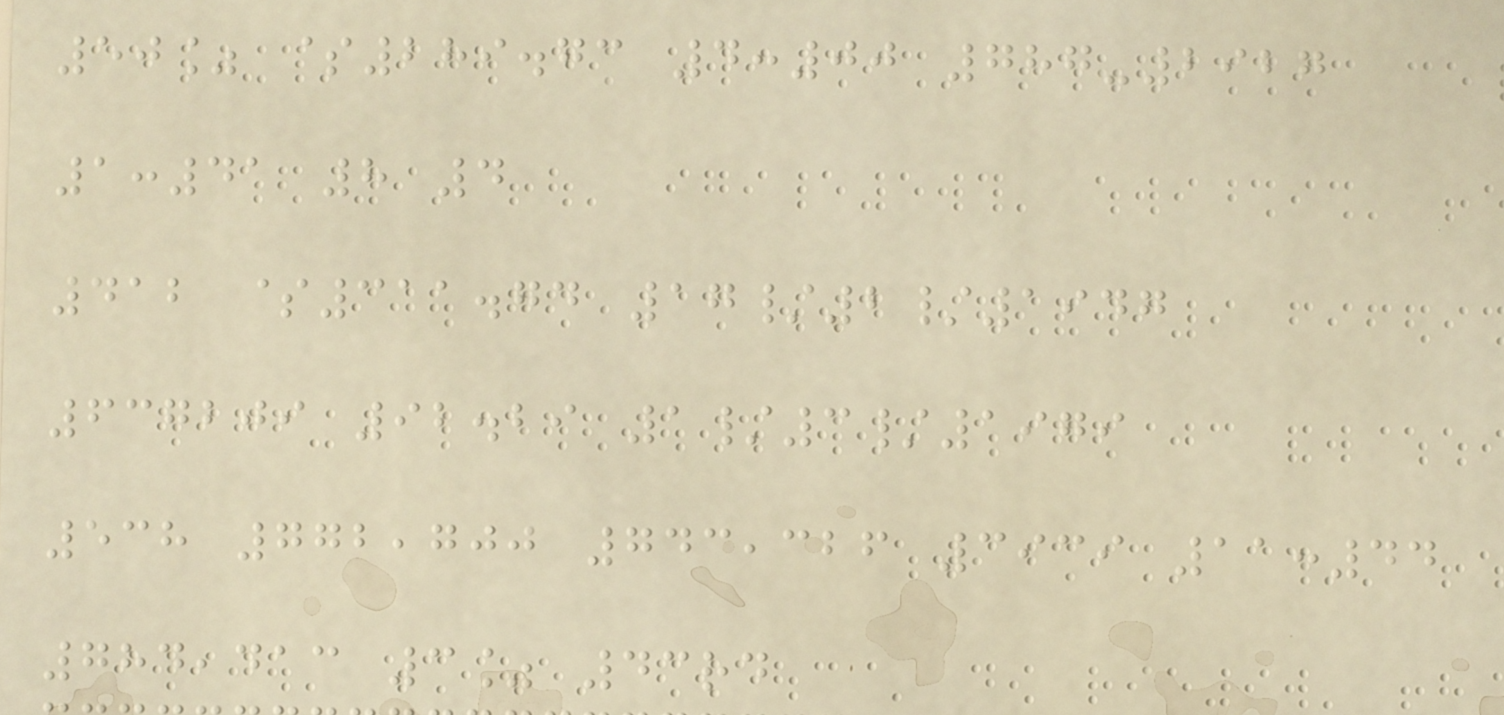50% $289.73 4:00 787-2927
1:41 8 4
412 $311.74 17/2/1947
637209 92.29 1/3/1979
538 772,700 743,326 3939 11:44
784,413 3% 43rd
